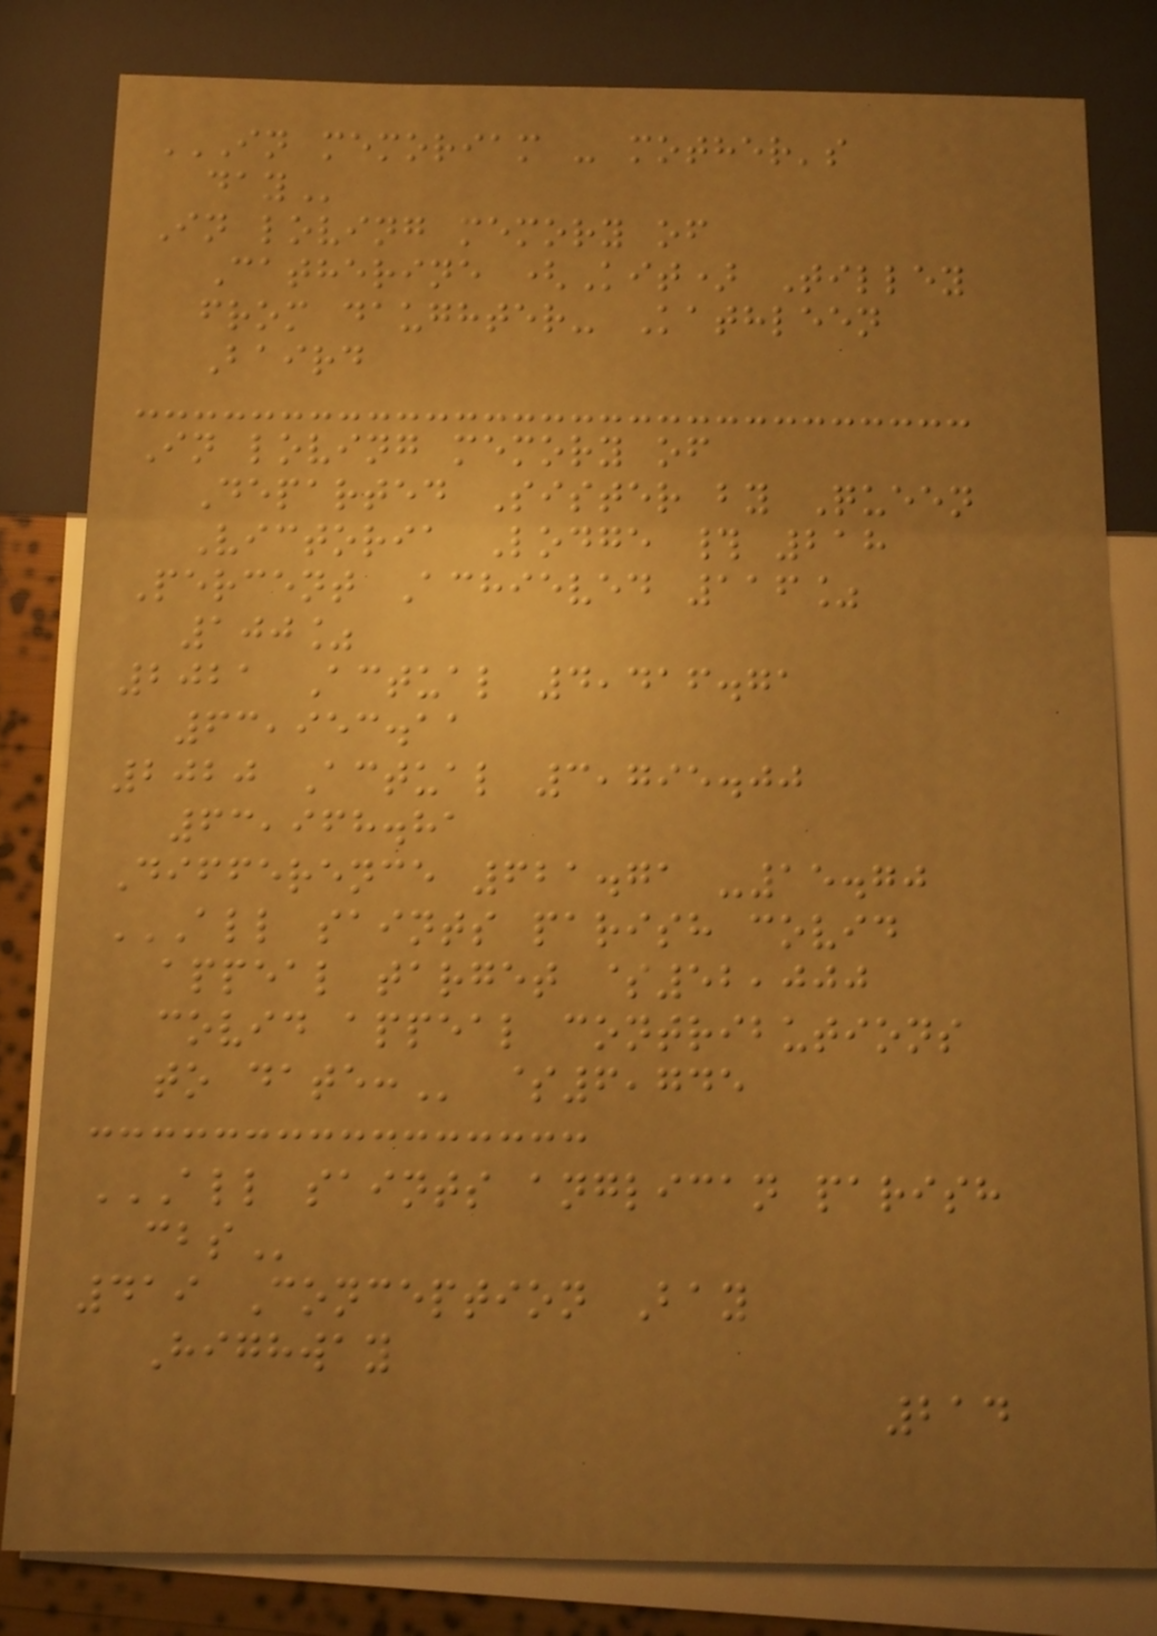IN MEMORIAM - MOTHER'S
DAY
In loving memory of
Catherine (Kit) Tilley
from daughter- Kathleen
Baird
In loving memory of
Departed Sister by Queen
Victoria Lodge # 218
Percent Achieved 116%
100%
2021 Actual 4,416.71
63,953.11
2020 Actual 3,795.00
63,968.81
Difference 621.71 -15.70
ALL SAINTS PARISH COVID
APPEAL TARGET $52,000
COVID APPEAL CONTRIBUTIONS
TO DATE: $6,745
ALL SAINTS ANGLICAN PARISH
CBS
419 Conception Bay
Highway
214
